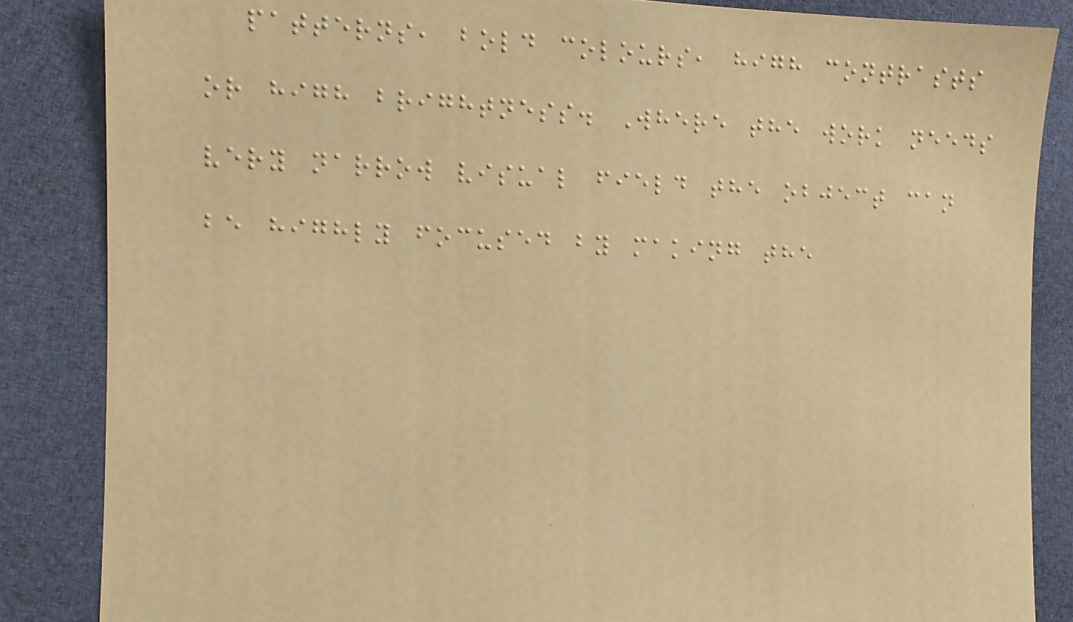patterns, bold colours, high contrasts
or high brightness. Where the work needs
very narrow visual field the object can
be highly focused by making the
